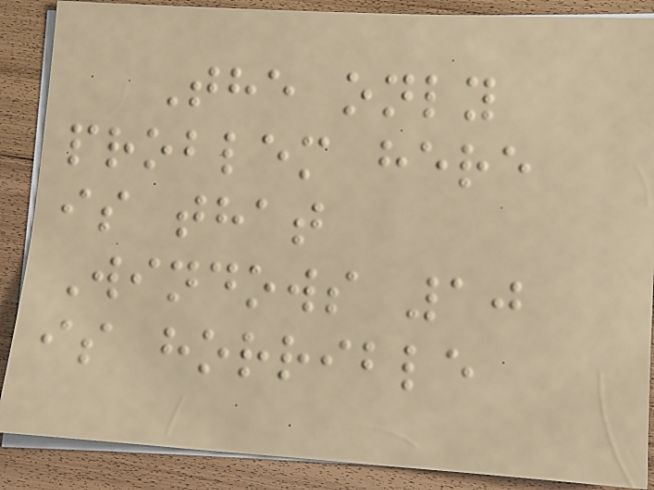The only
problem here
is that
Windows 10
is horrible
